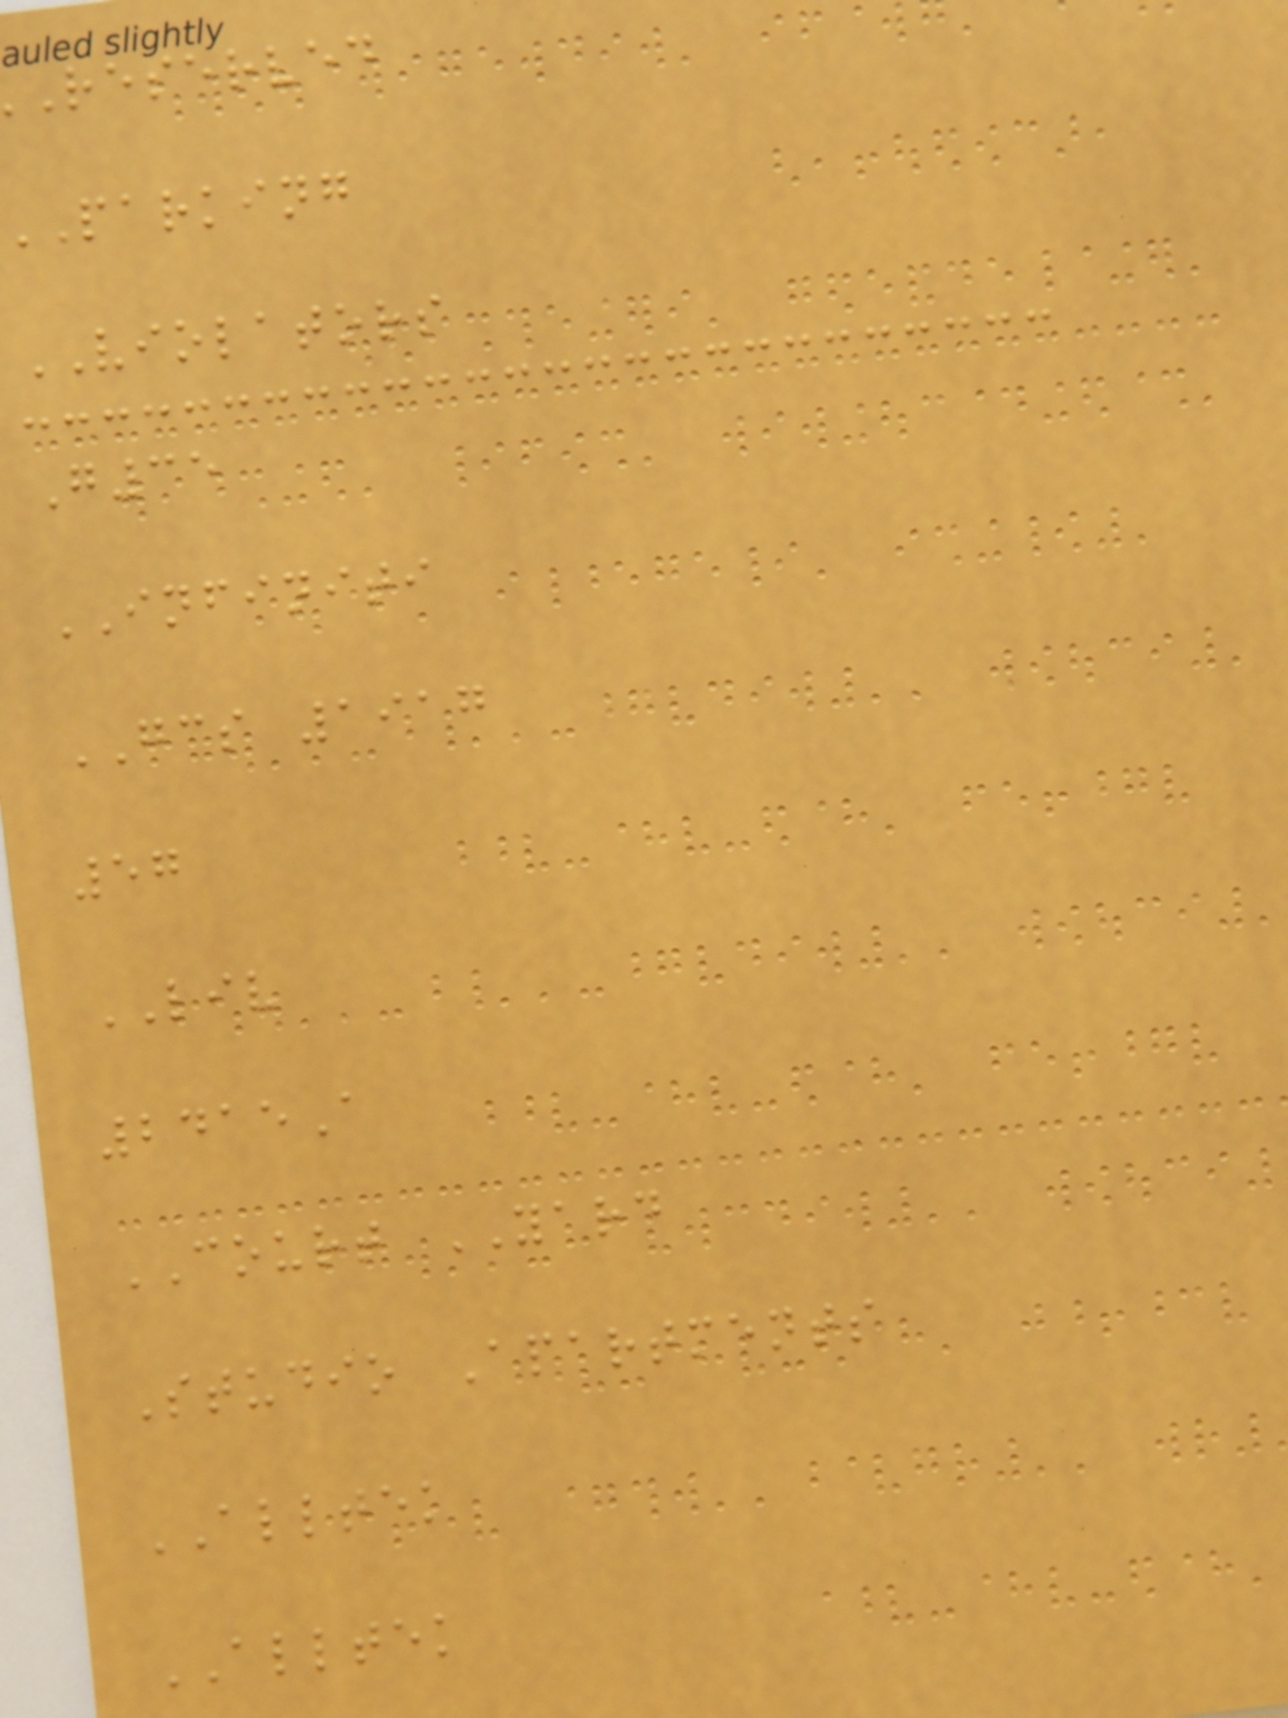reserved
parking
VIOLATORS
G35
INFINITI
GCS 1917
57
LIV
2415A
COURT YARD
Studio Apartments
ALLTEK
ALLTEK
